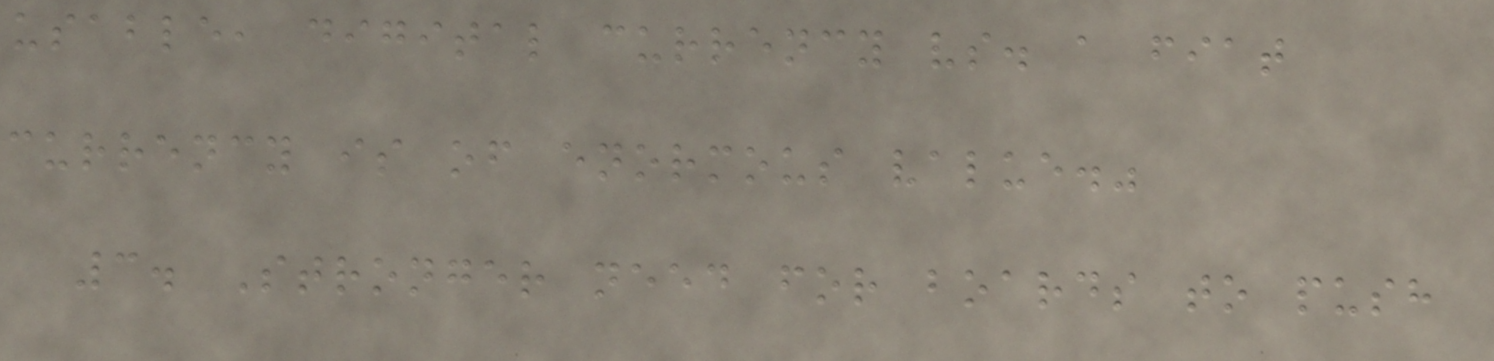usable, digital currency vs. a fiat
currency is of enormous value."
3. Stronger need for boards to push
